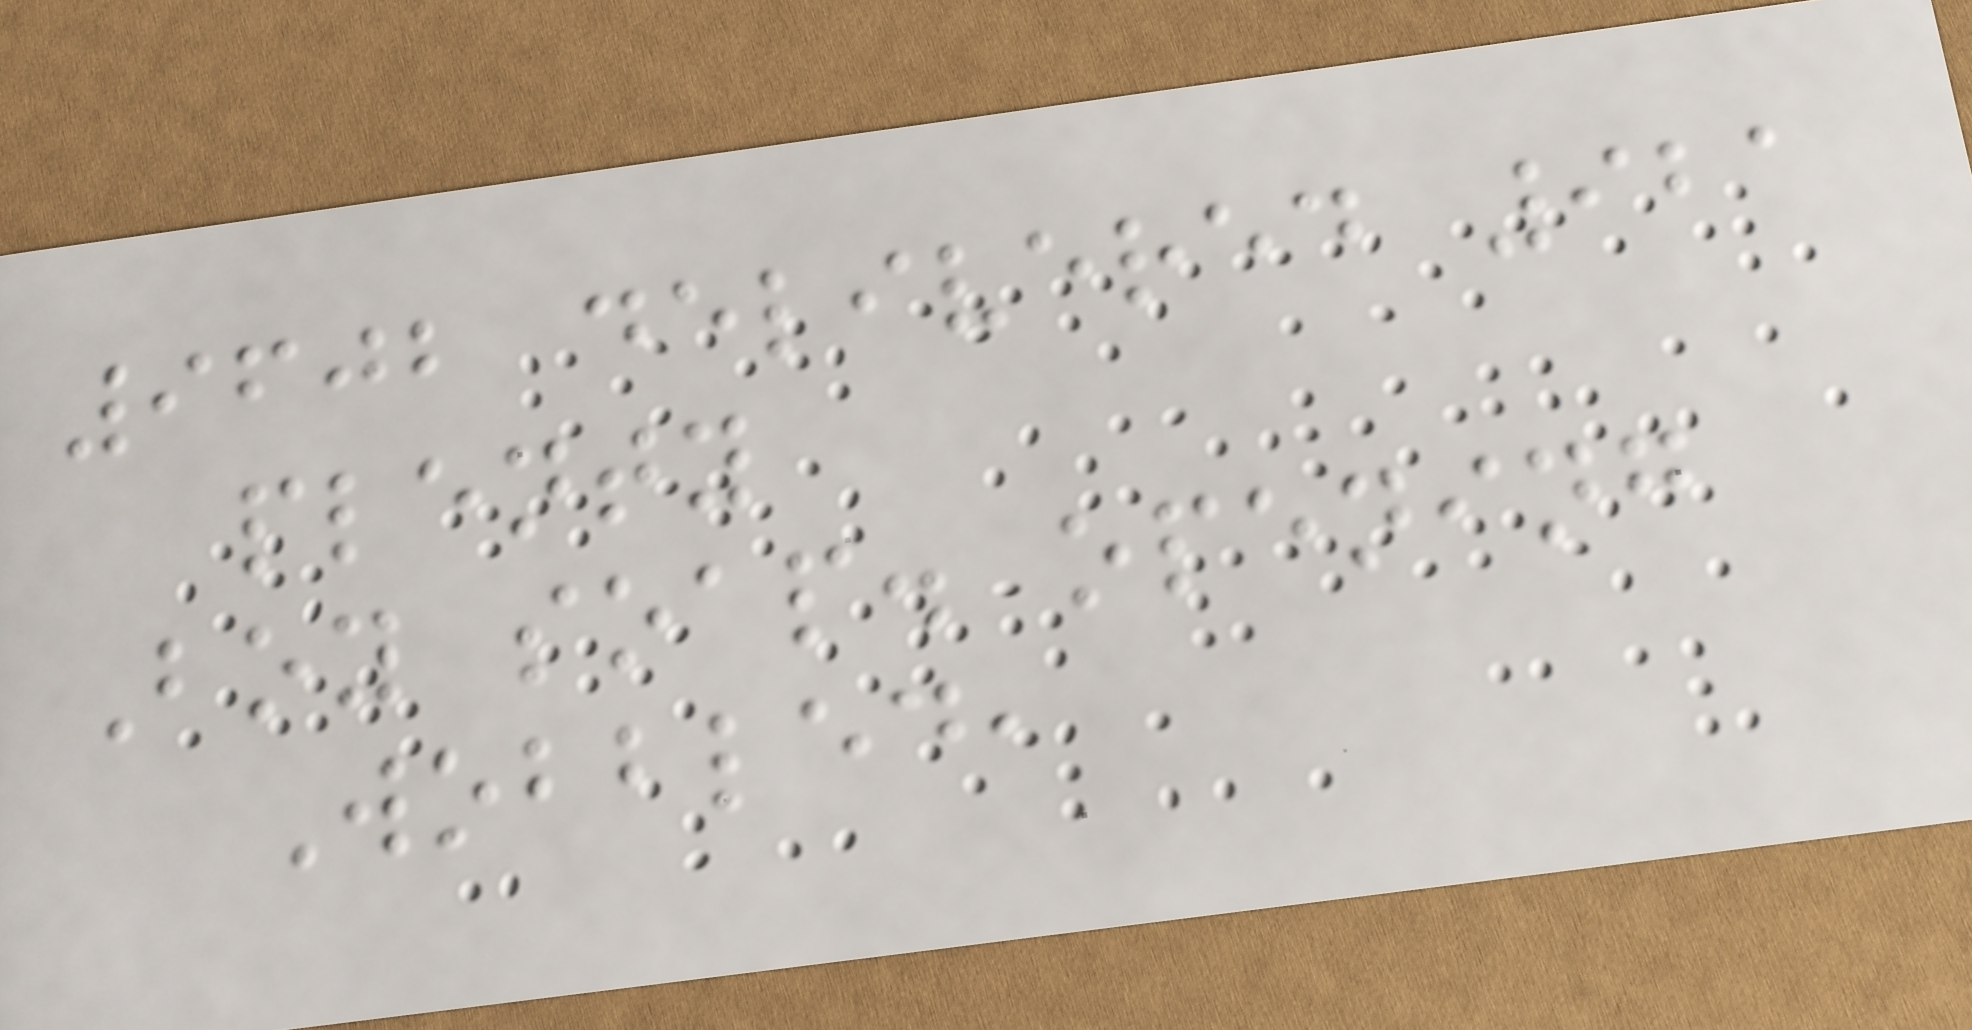9602 delivered 921
plenty
Boy soap. opening
Wobbled,
